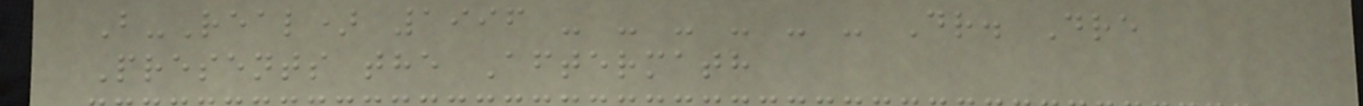B-Real) 1996 - - - - - - Dr. Dre
Presents the Aftermath
